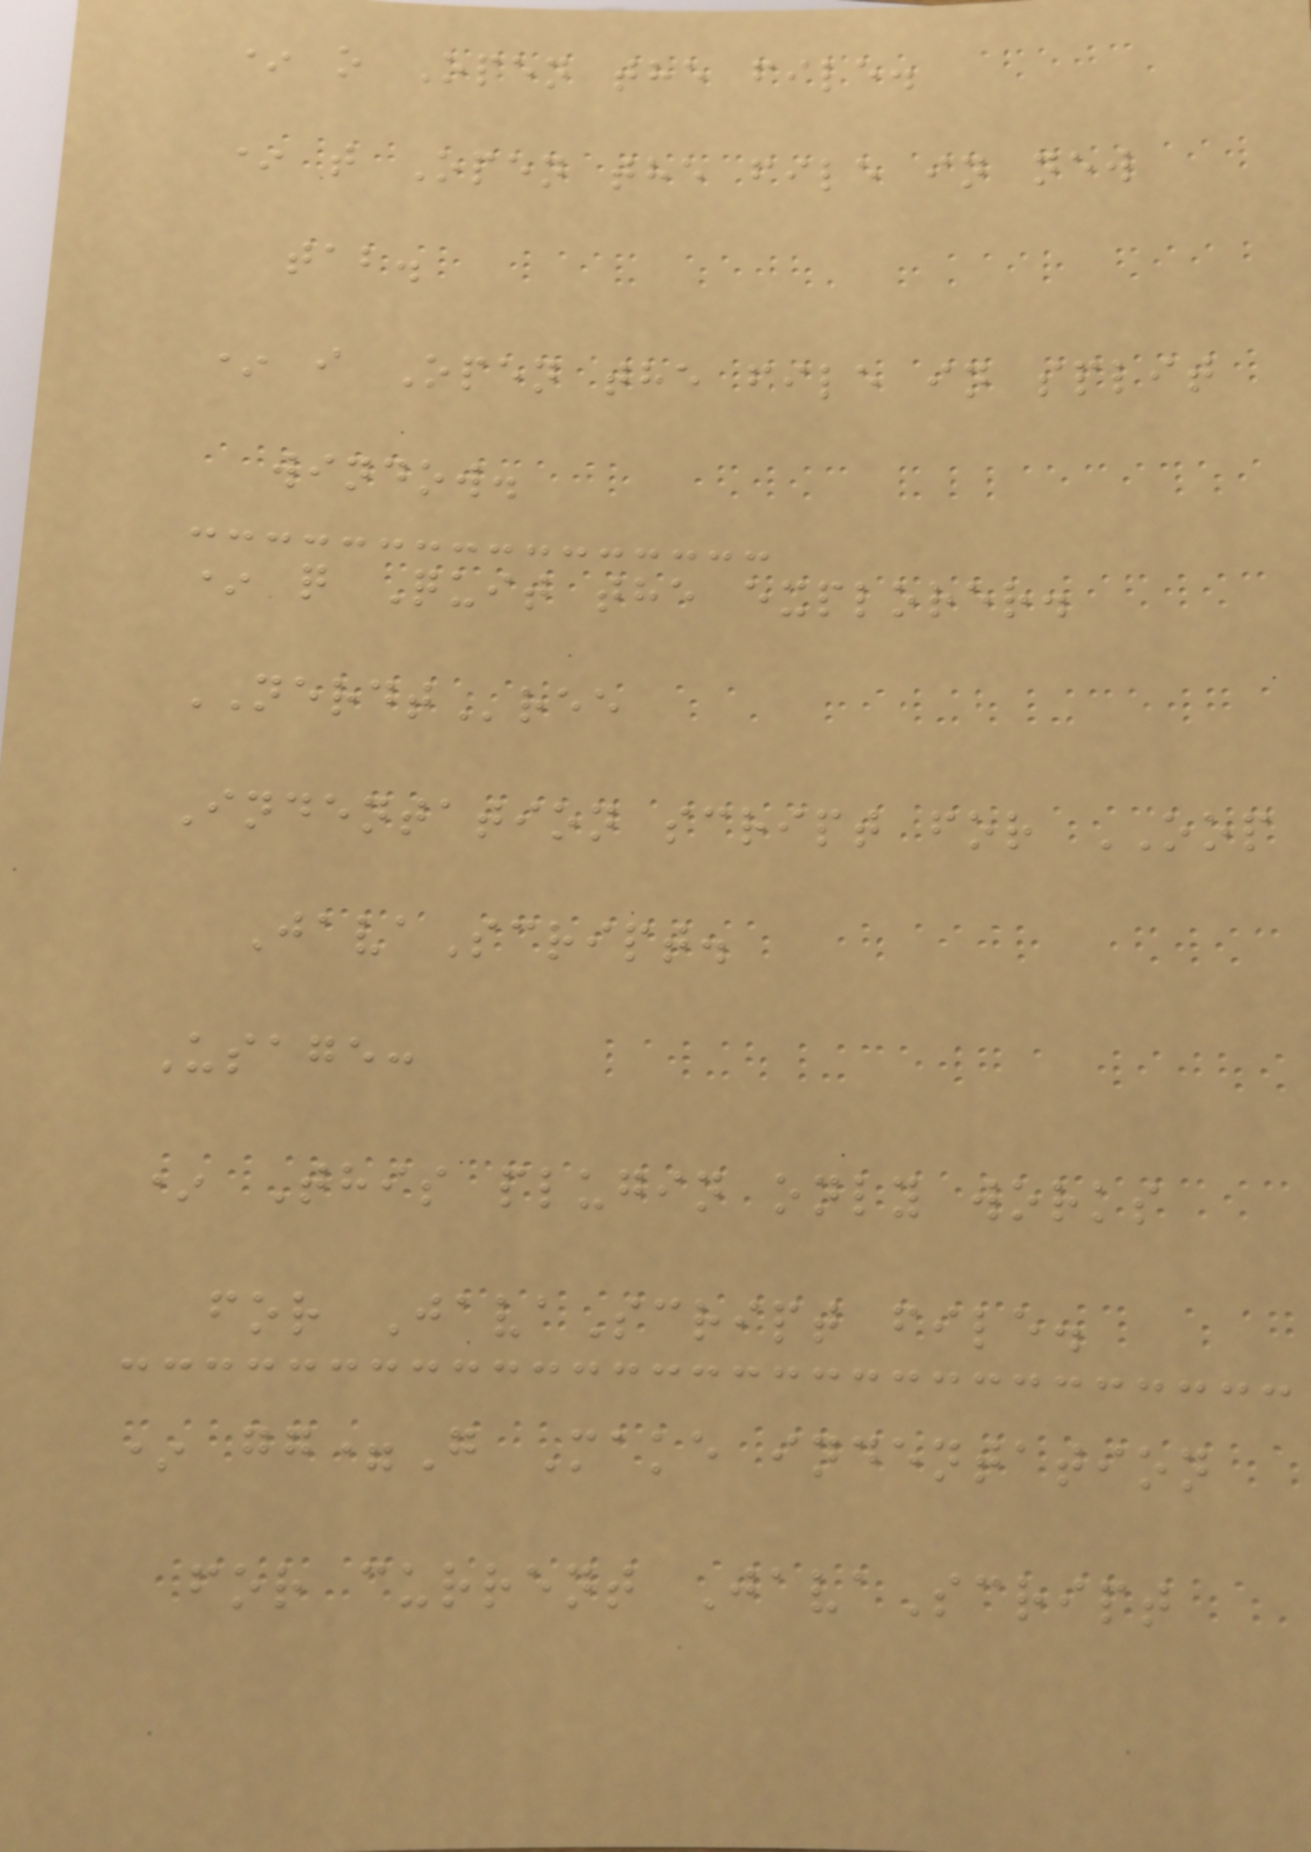* o Open the file.
* t Open the file in new
tab.
* i Open the file in split
window.
* q Quit the explorer.
NERDTree
Indentation script for OOP
JavaScript.
Usage:
* This plugin only works
for JavaScript file.
* gg=G Make indentation
for current JavaScript
